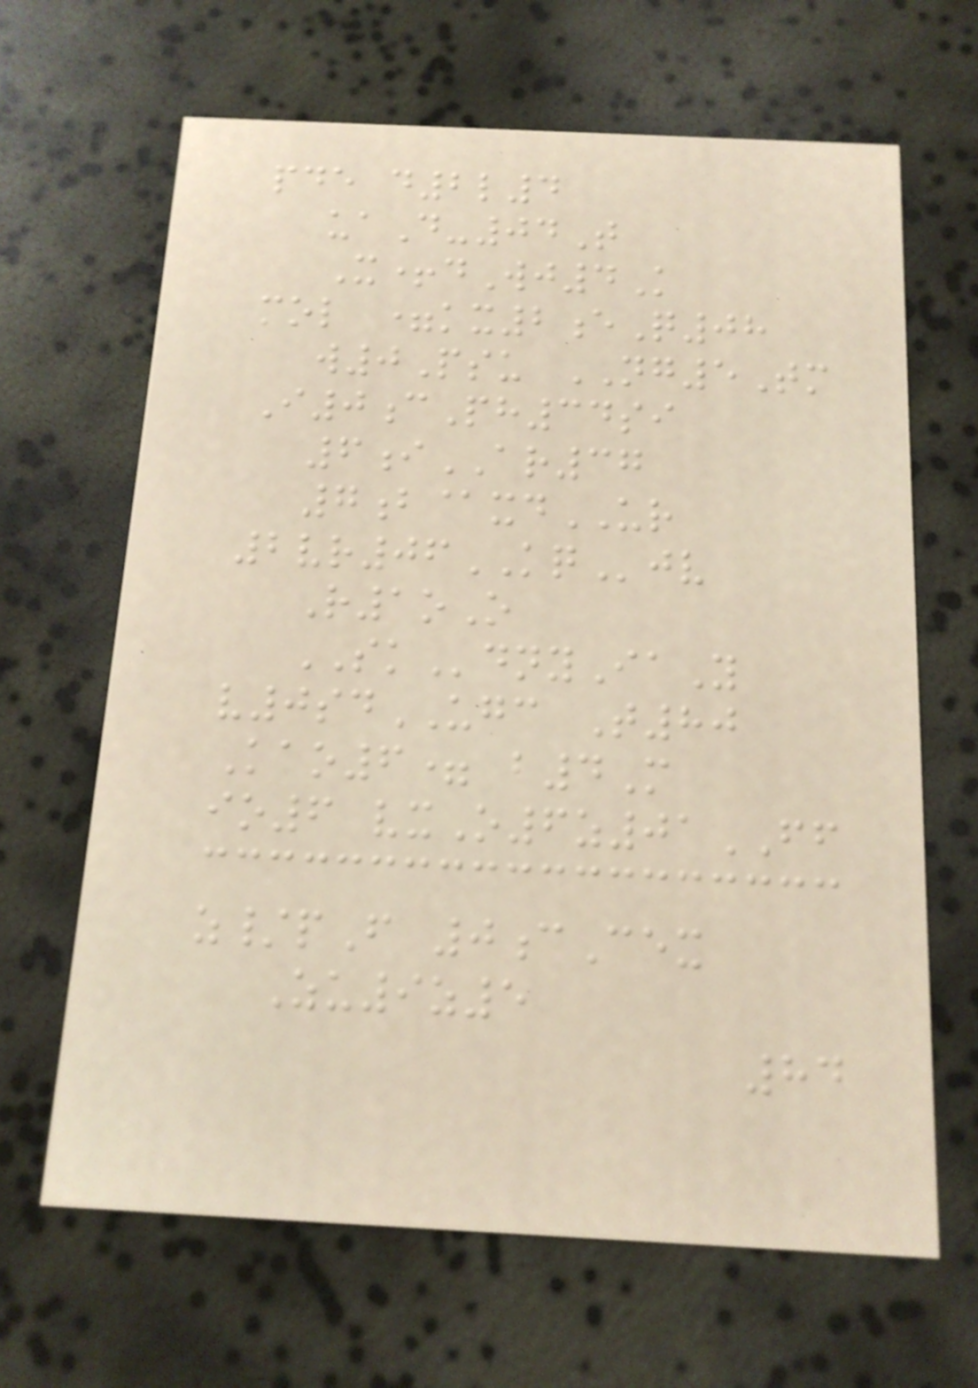pde d2l4
uaD-04T
X+dWj4K
mol =kx2eQ08
w0Psu NG5Tm
I0cPh34si
6iAR37
7b@xdUR
2vr06KQjv
R1oO
SKdnyIaY
v0sdUGC T80
Kao6= b4M
io6 vxO6z01FF
z/pF 0cCex
Zu9z5
84
